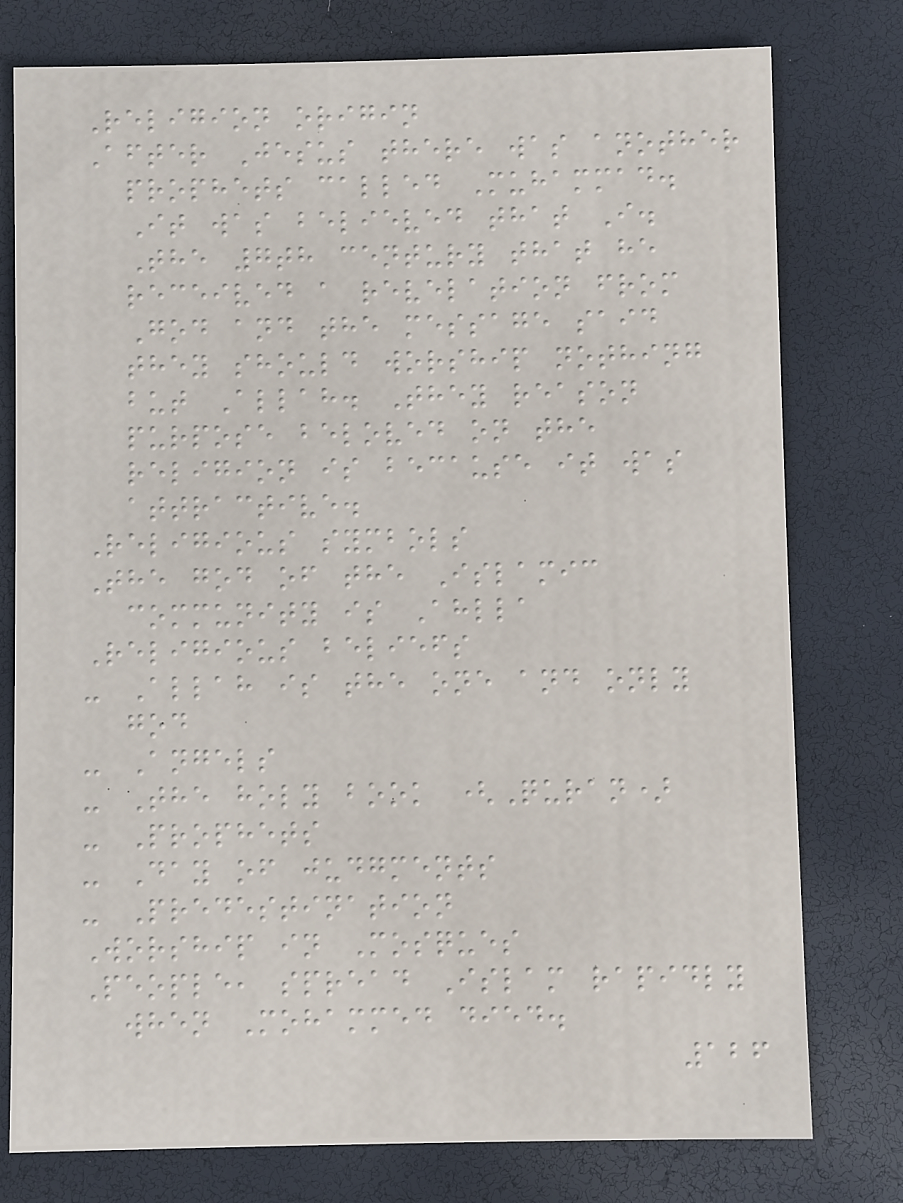Religion origin
After Jesus there was another
prophets called Muhammad.
It was believed that I.
The 7th century that he
received a revelation from
God and the message said
they should worship nothing
but Allah. They reason
purpose beloved on the
religion is because it was
attractive.
Religious symbols
The god of the Islamic
community is Ahlla
Religious beliefs
- Allah is the one and only
god
- Angels
- The holy book (Quran)
- Prophets
- Day of judgments
- Predestination
Worship in Mosques
People, spread Islam rapidly
when Mohammed died.
126
